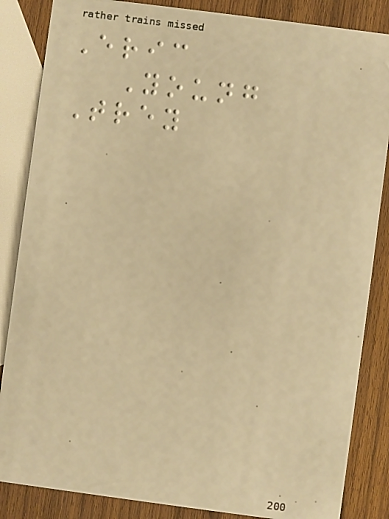Eric
Young
Trey
